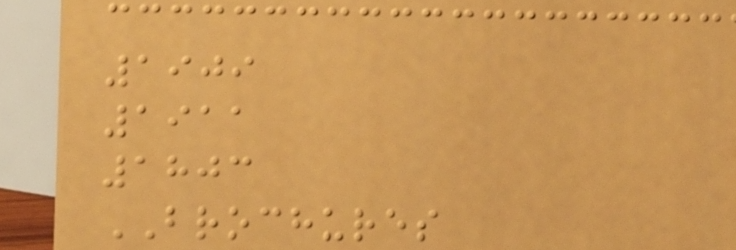1909
1911
1803
BROCHURES
